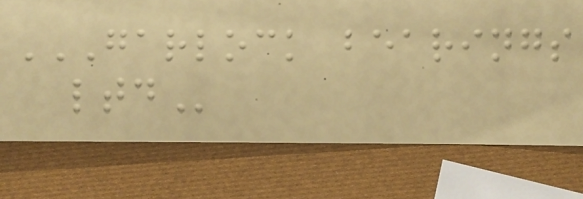GARLOCK BEARINGS
LTD
